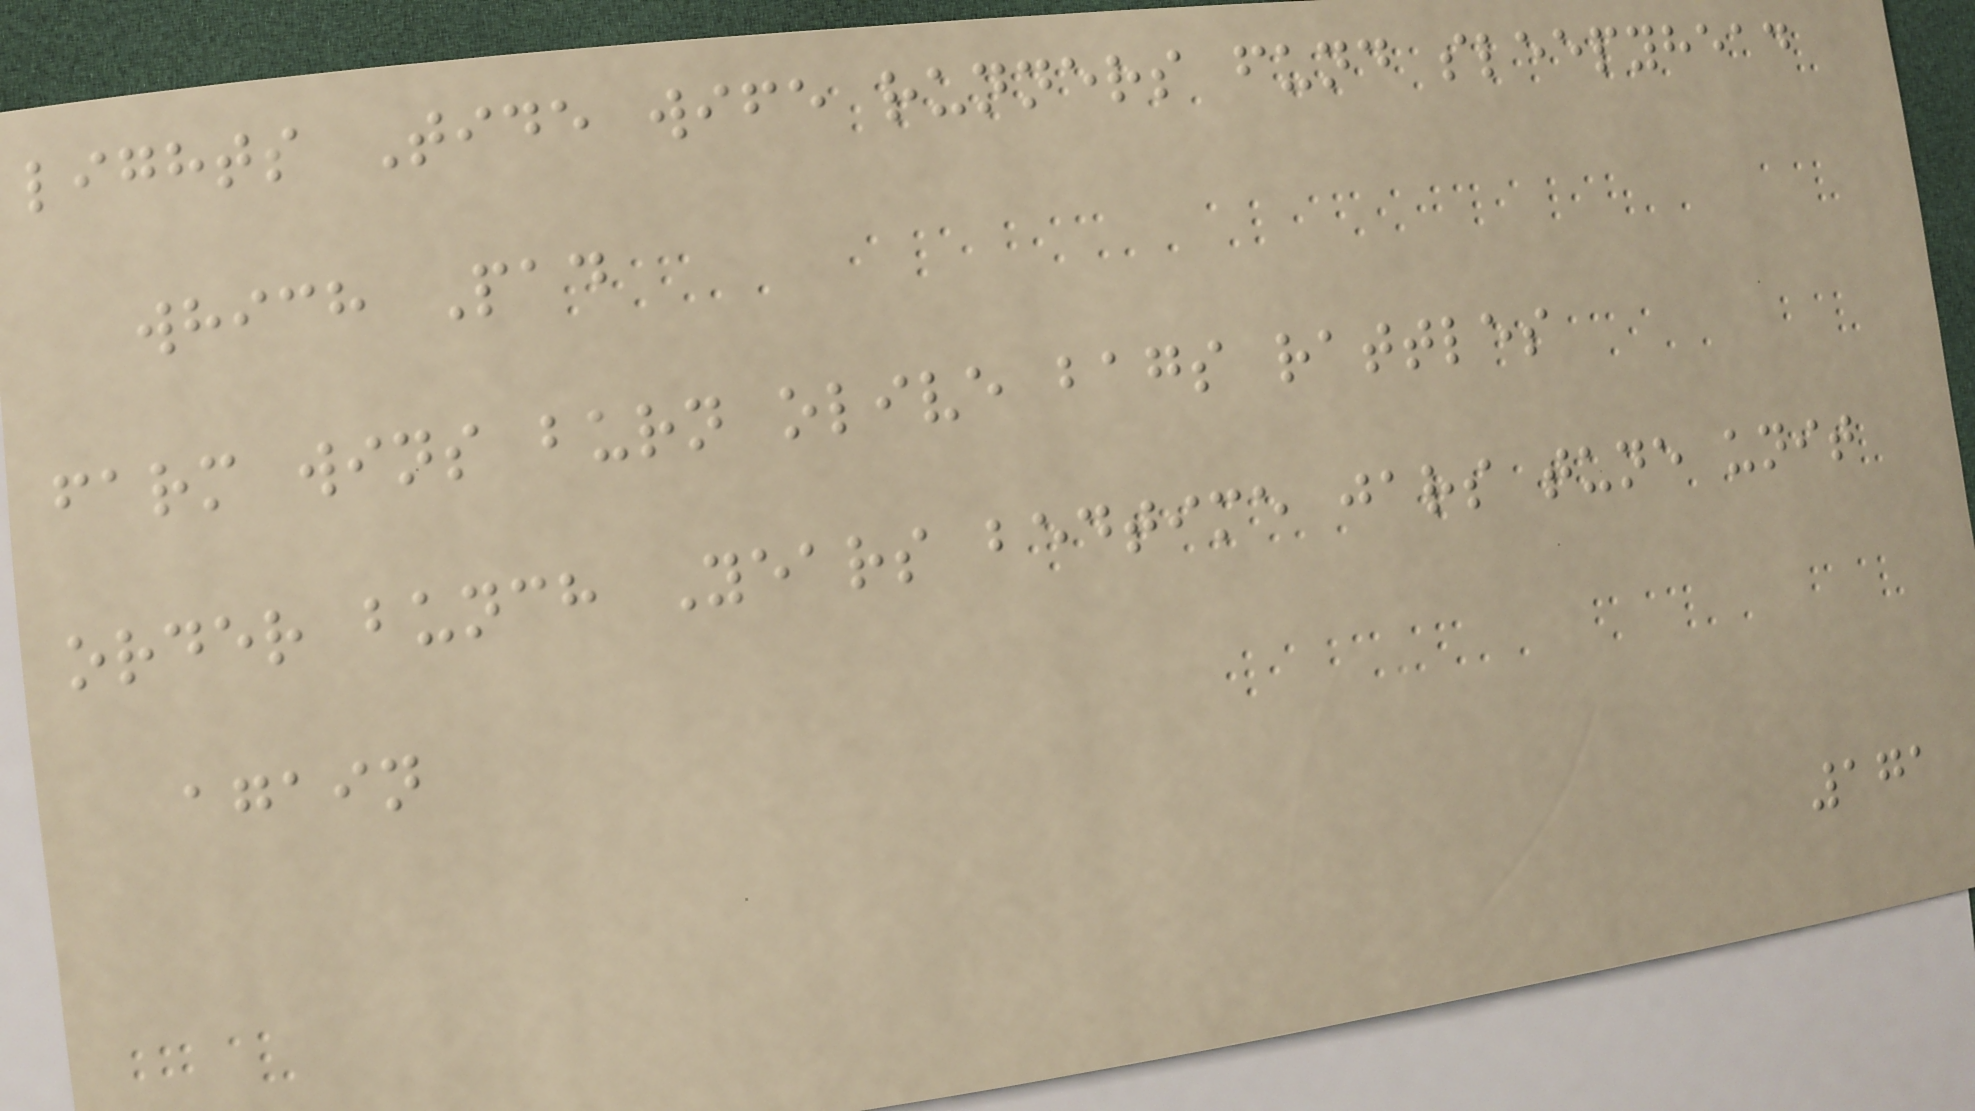lights Tide wife runners fund sleepyhead
which Pad
farm wins burn olive bags rattles
order bunch Years bedtime jars tune unit
again
171
